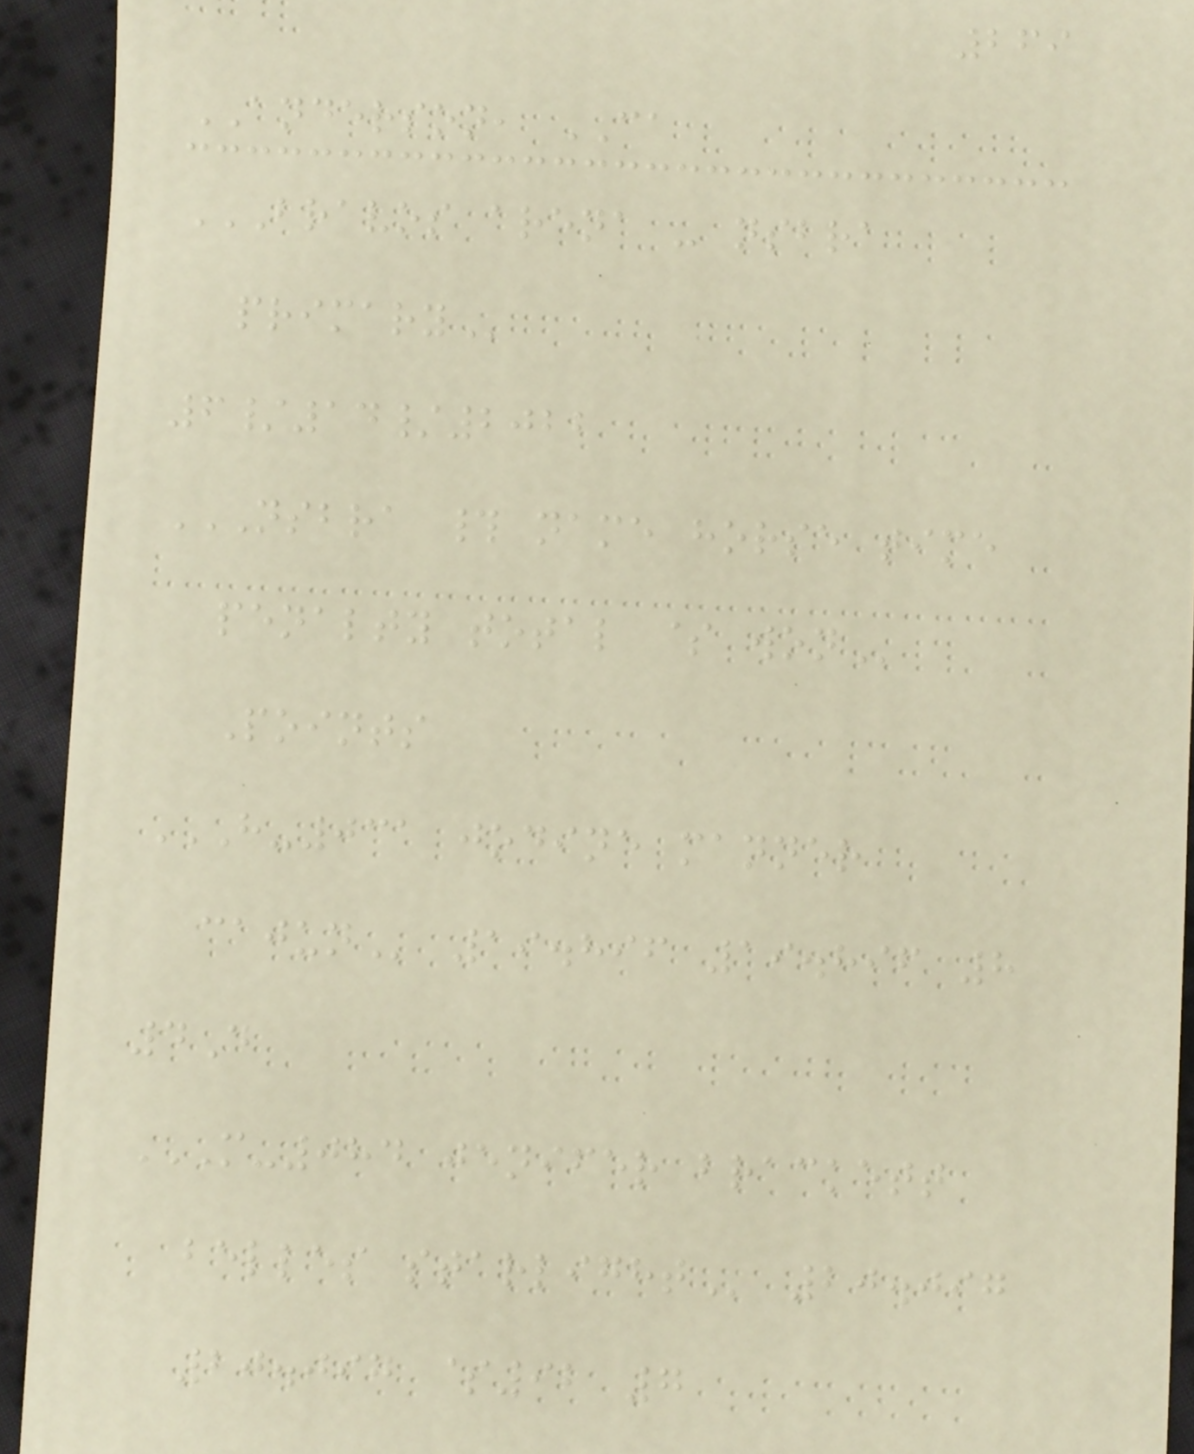269
ANDERSON, CA
BRAVOS ARENA - NSBRA
PRIMARY
6/14/2022
NSBRA # NAME HORSE TIME
PENALTY TOTAL $ WON
Points
H-031 JODINE MANNER
CAJUN 19.896 19.896 8
4D
M-084 JENIFER BRACKETT
BELLES STARLIGHT 20.097
20.097 $92 7
